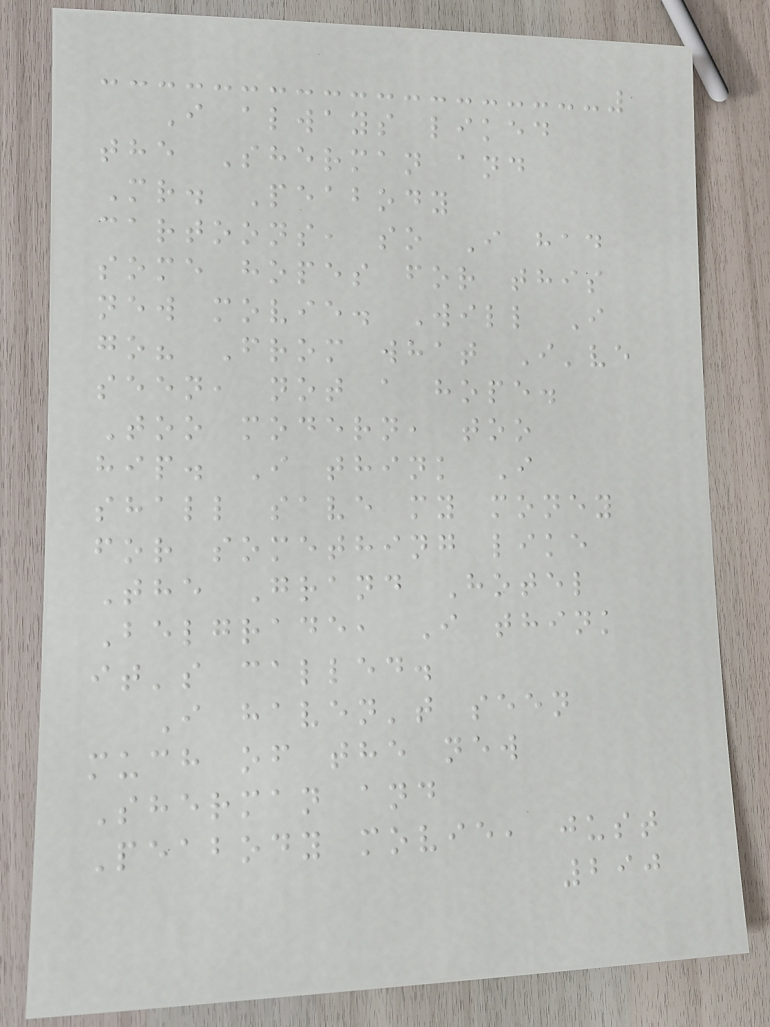I always liked
the Sherman and
Mr. Peabody
cartoons, so I had
some hopes for this
new movie. Will I
go? From what I've
seen, not a hope.
Too modern, too
hip. I think I
shall save my money
for something like
The Grand Hotel
Belgrade, I think
it's called.
I haven't seen
much of the new
Sherman and
Peabody movie, just
290
